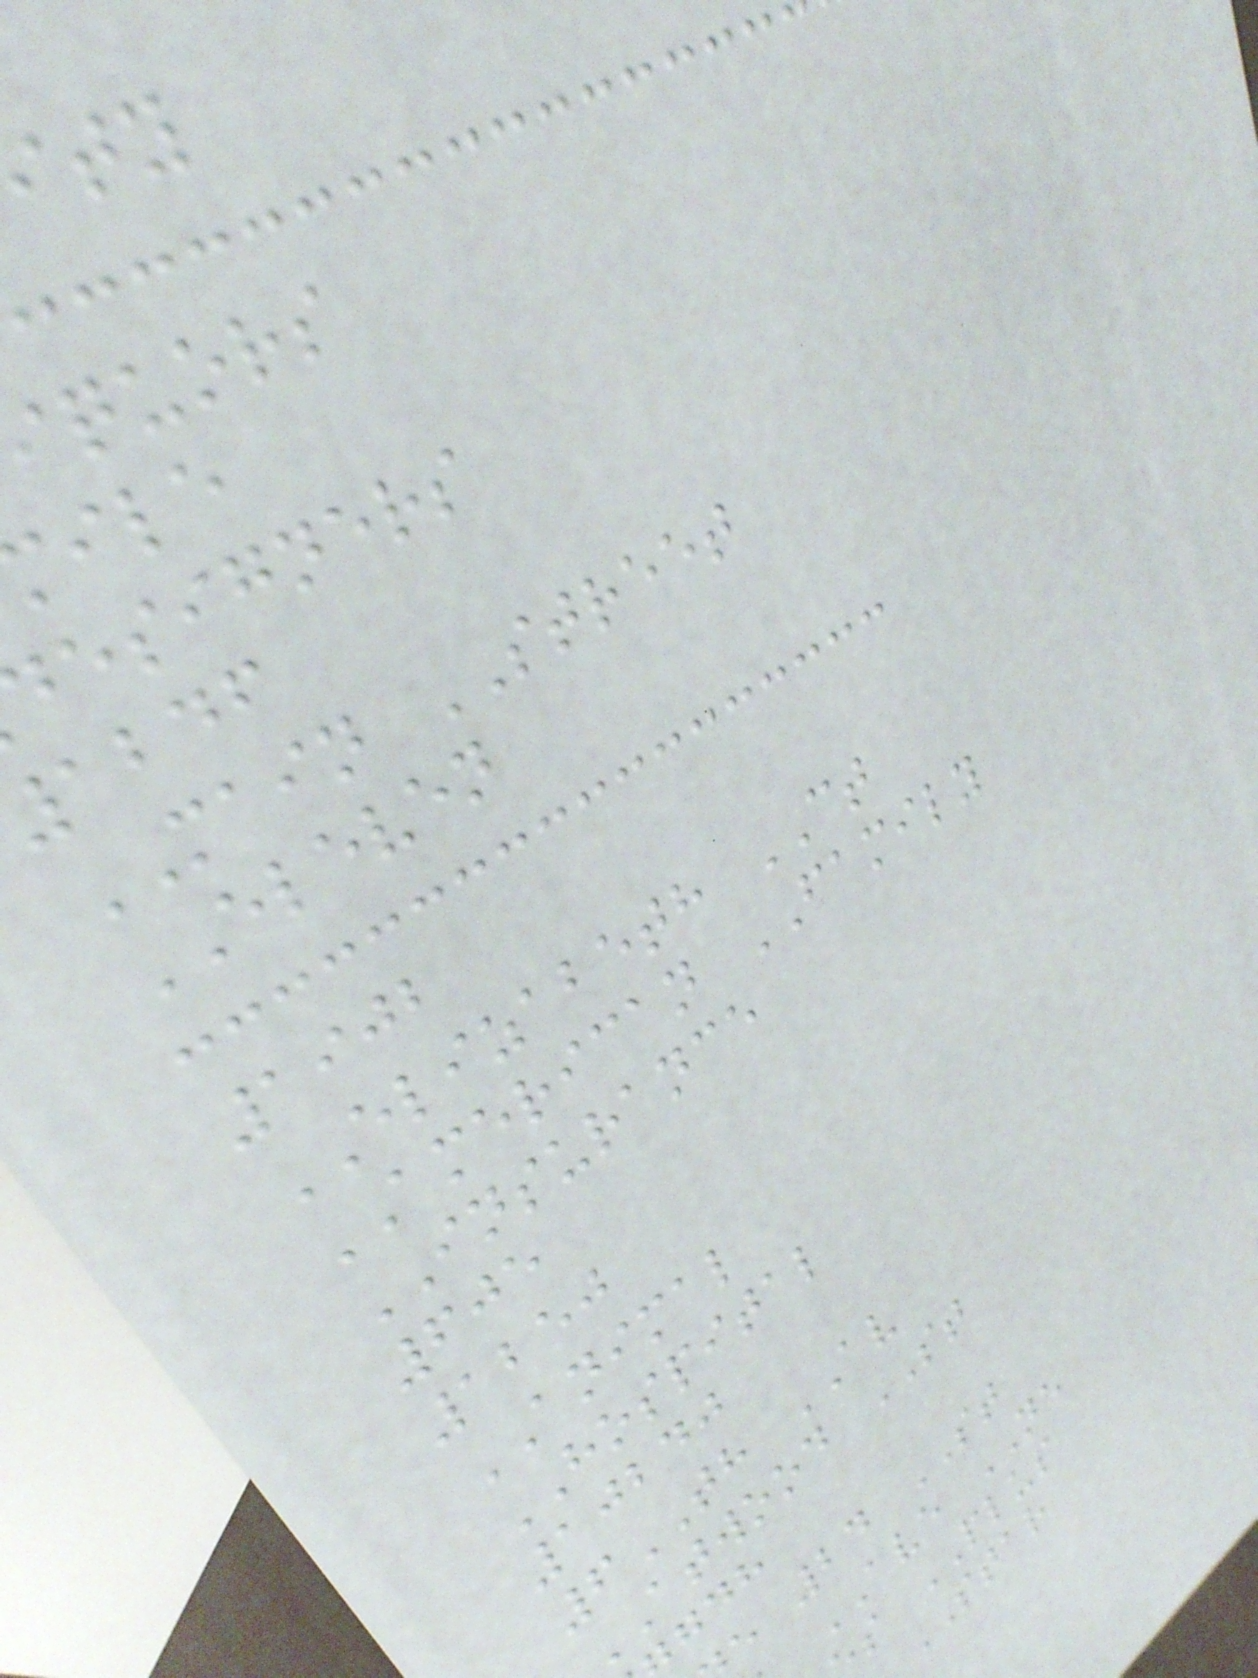quors
esigners
abdf
MAIN STREET
ELEVEN
1902
ELIZABETH CT
AMERICAN FAMILY
INSURANCE
605
1250
ANIMAL
HOSPITAL
10240
6TH AV
atwood ST
e 24 ST
AVE NE
s PLUS
STAR
